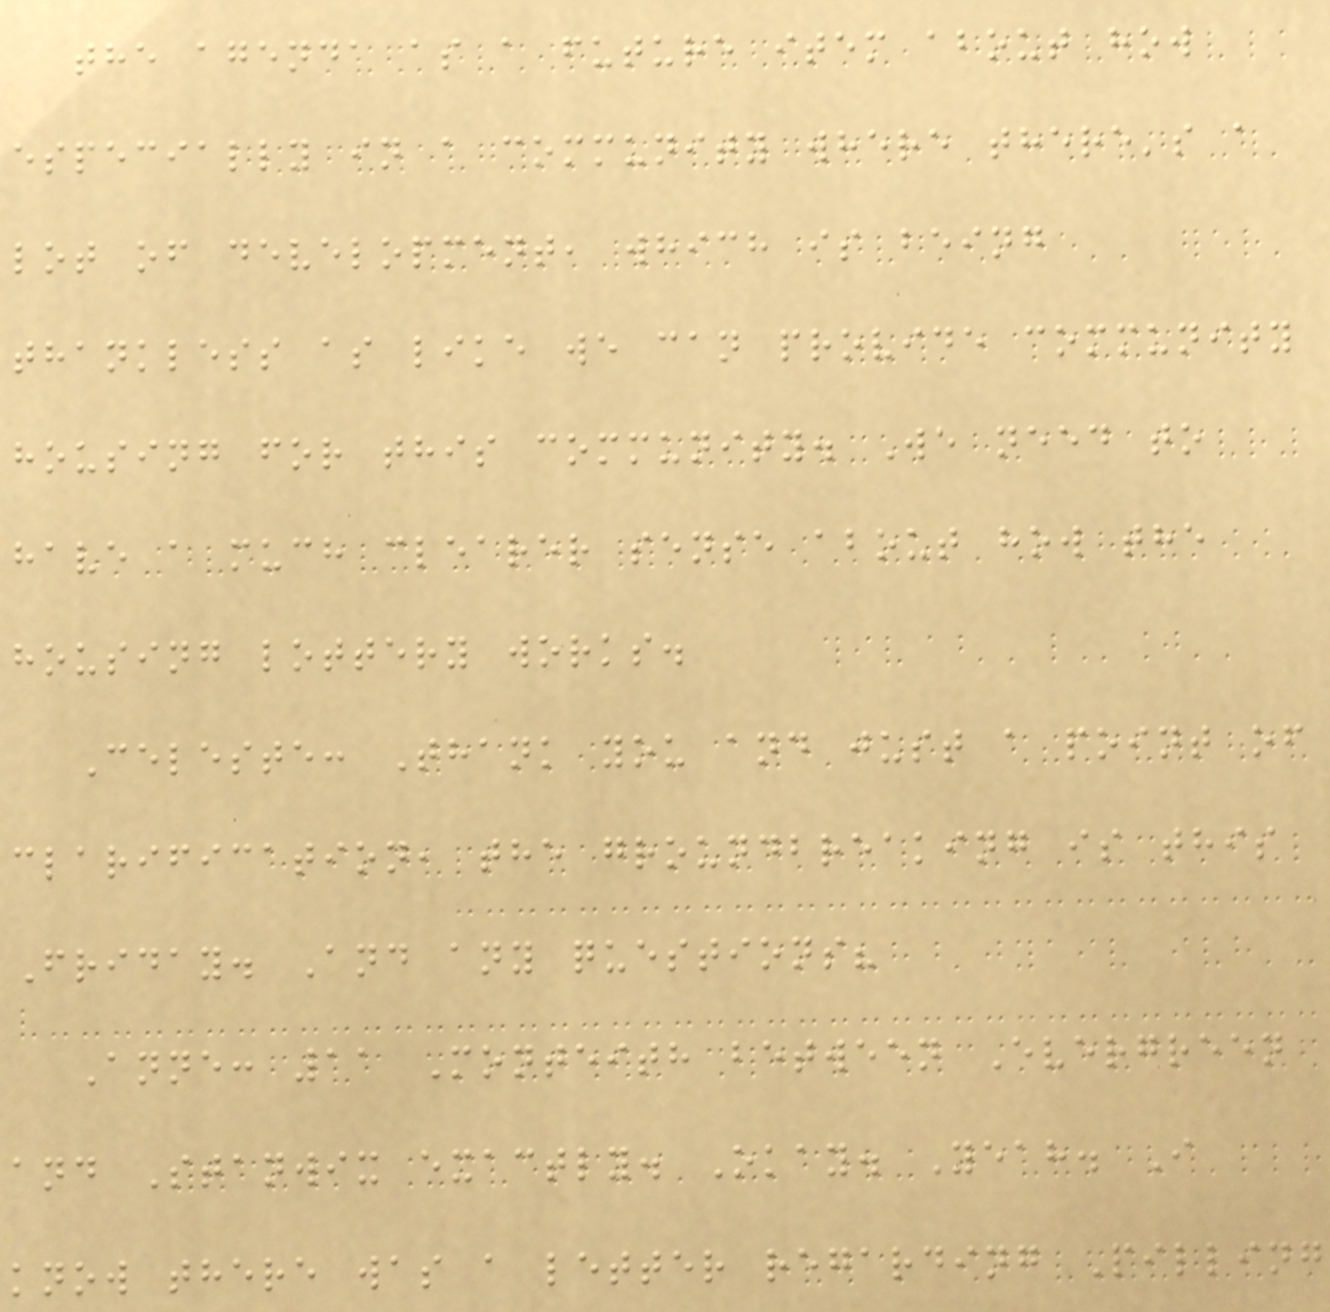the agenda as a future item about how
especially in a community where there's a
lot of development, which is being
thankless as like we can provide community
housing for this community. We need to
have a much clearer sense about how the
housing lottery works.
Celeste: Thank you and just a point of
clarification, the groundbreaking is this
Friday. And any questions?
Anne: 11 Monteith between Evergreen
and Stanwix exactly. Okay. Yeah. I
know there was a letter regarding Pilling
